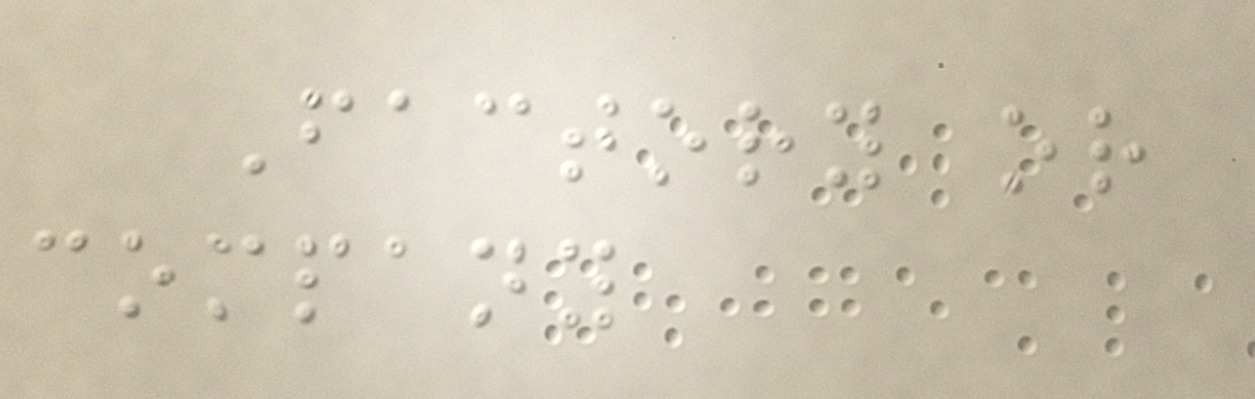Factory or
company
